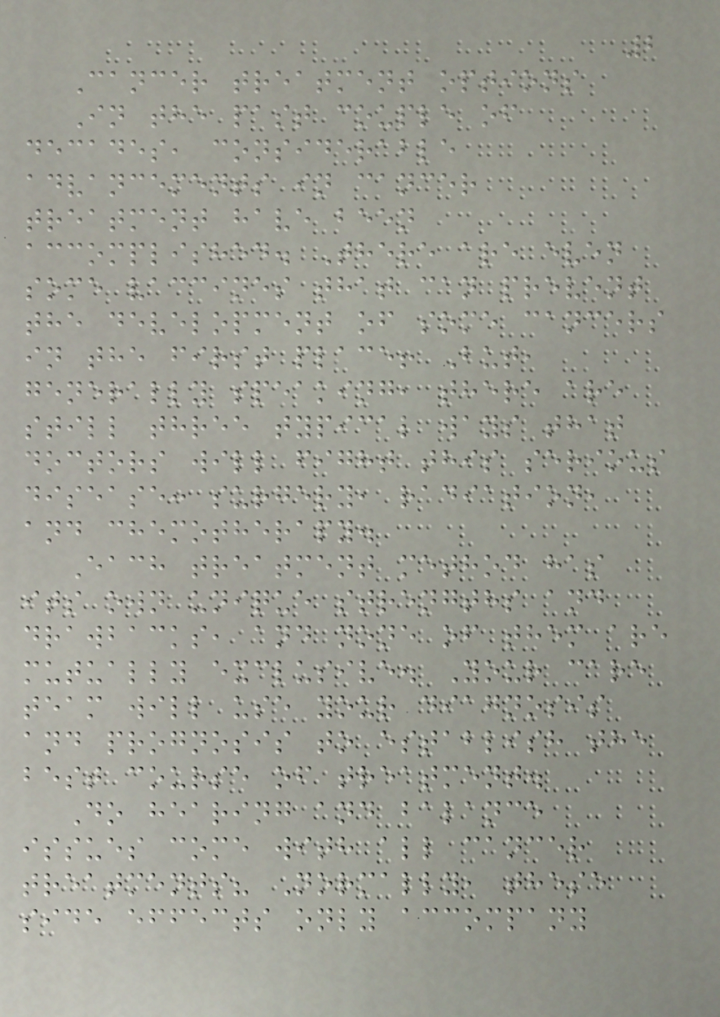2
Cancer treatment options
In the past couple of
decades, considerable
advancements in cancer
treatment have been
accomplished. There are even
some vaccines that can prevent
the development of some cancers
in the first place! But,
generally speaking, there are
still three typical ways that
doctors will fight this serious
disease: surgery, radiation,
and chemotherapy.
Each treatment method has
its own unique strengths and
drawbacks, and none of them are
mutually exclusive. Your care
team will use your diagnosis
and prognosis to establish the
best course of treatment.
Do hearing and balance
issues come with all cancer
treatments? Normally, these
side effects only accompany
